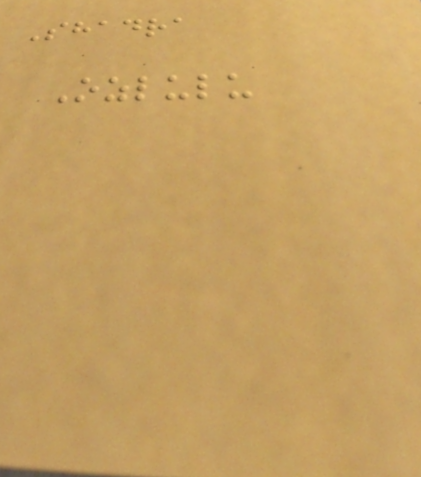Shadra
Ozlulu
